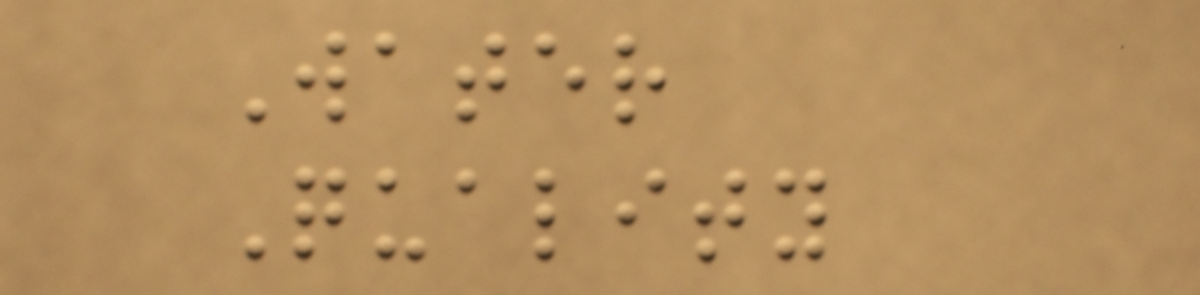Water
Quality
